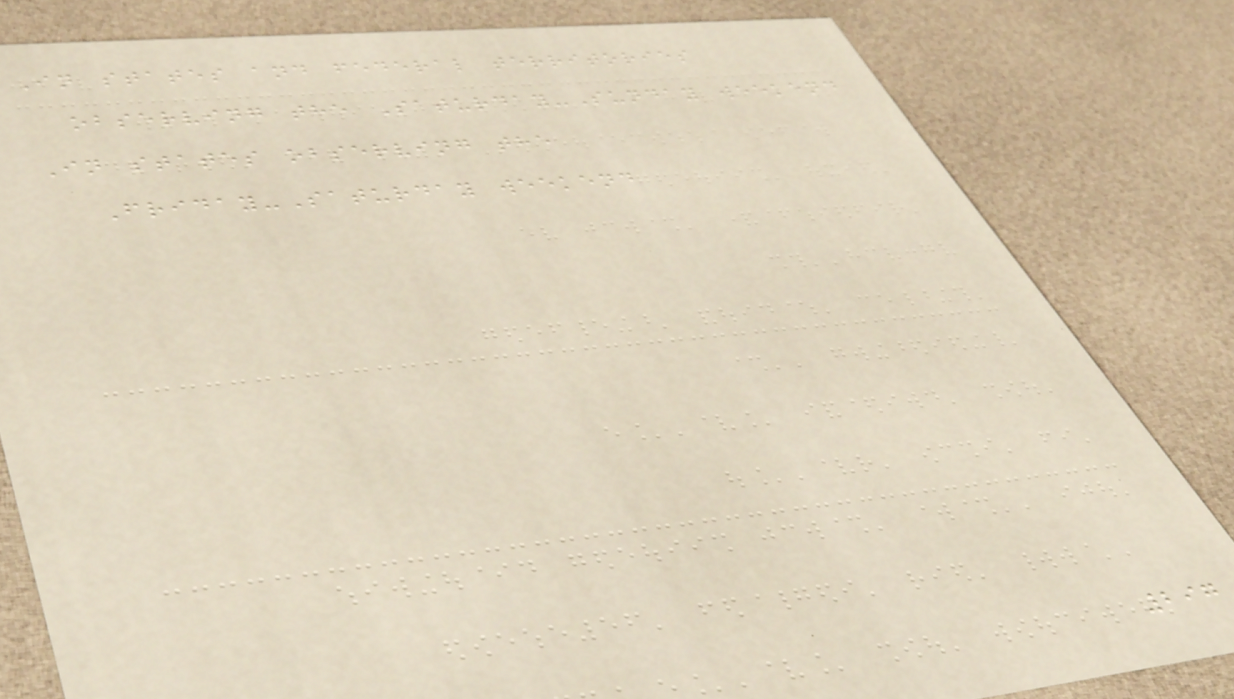In states and federal territories
observing the Saturday-Sunday weekend
In states observing the
Friday-Saturday weekend
297
